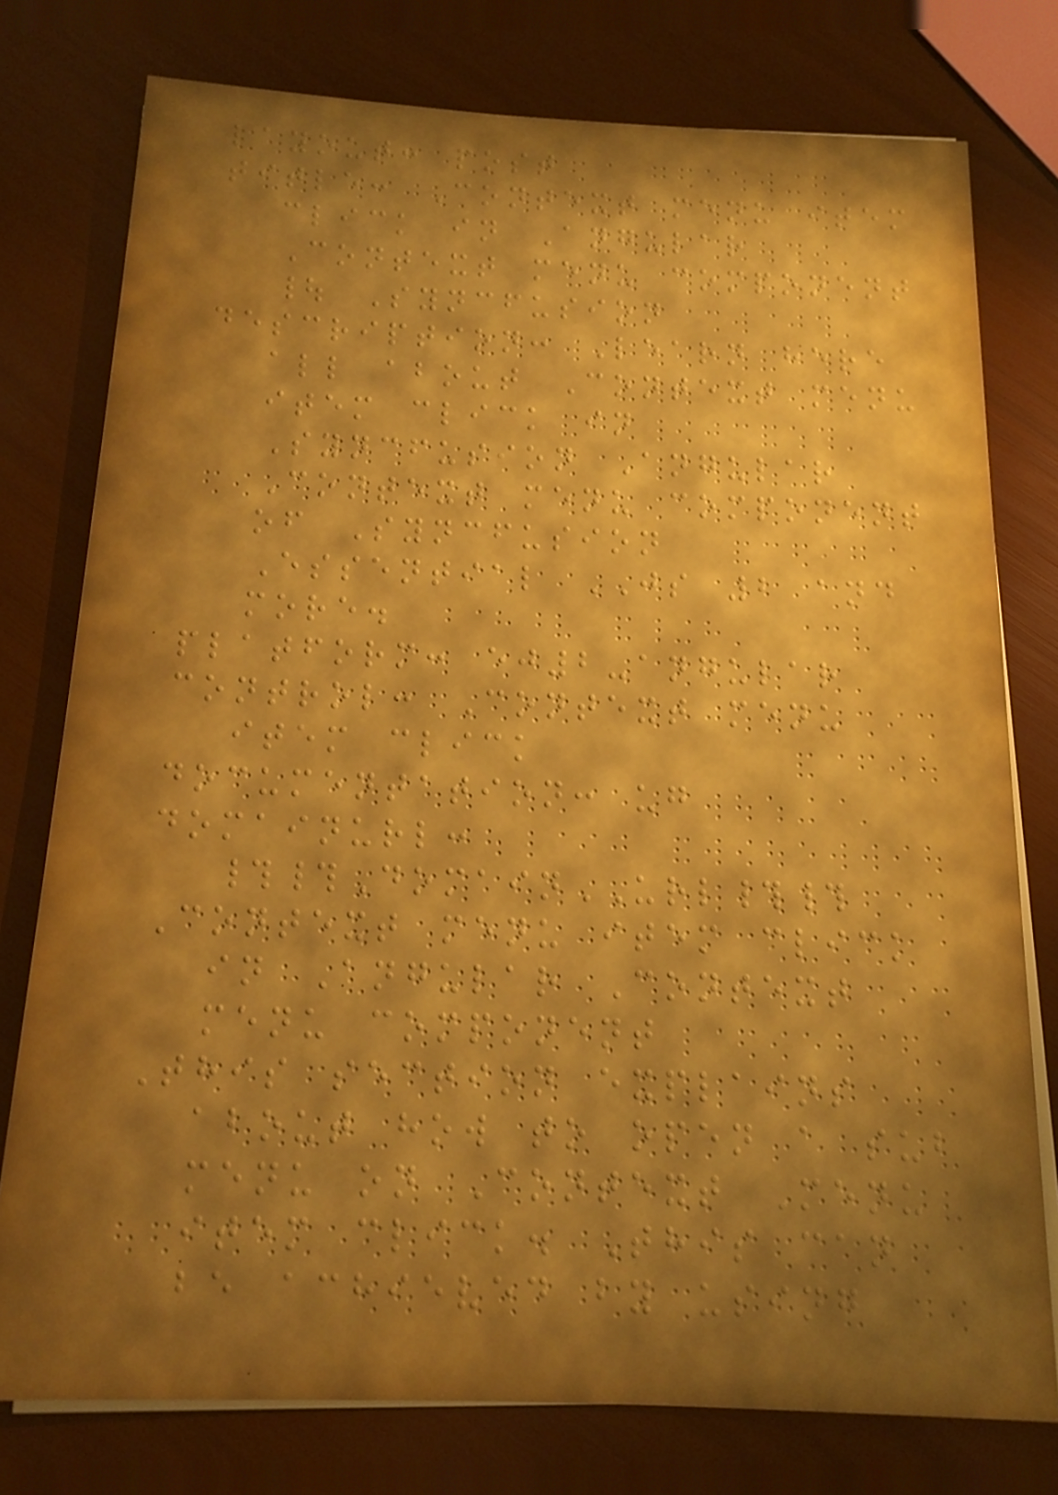layout: post
title: Context menu item
click in Angular
Context menu component
| Syncfusion
description: Learn here
all about Context menu
item click in
Syncfusion Angular
Context menu component
of Syncfusion
Essential JS 2 and
more.
platform: ej2-angular
control: Context menu
item click
documentation: ug
domainurl:
##DomainURL##
Context menu item click
in Angular Context
menu component
This section explains
about how to open a sub
menu on Context Menu
item click. This can
be achieved by using
